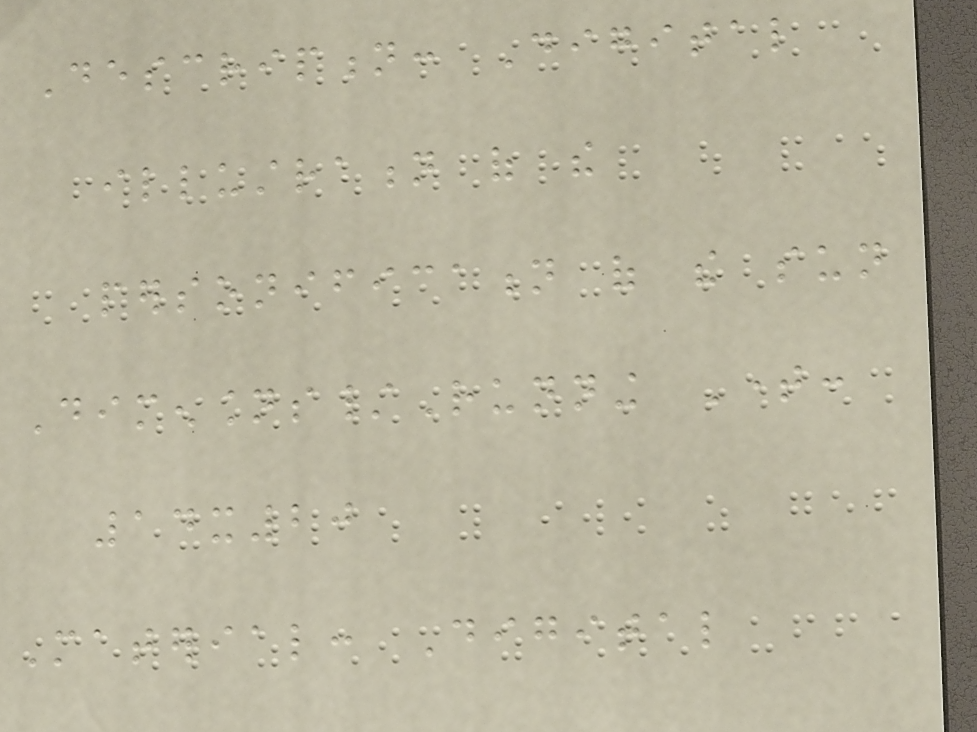Description: Digital
illustration of the
personification of the sun
Dimensions/Running Time:
14x20
Material: Digital
